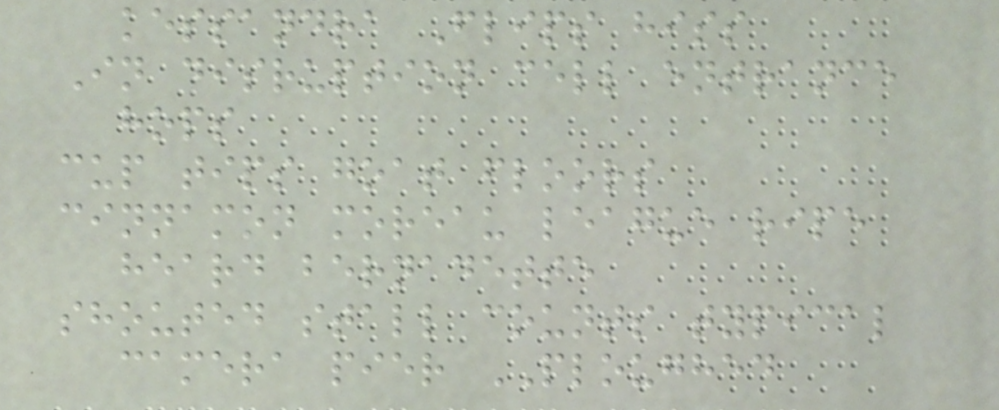kessandra Flips hiss
In disruption cell entrance
hops
cup tips goat floors
cinnamon moreau league ripe
heard bernadette
shouted stall counts typical
camera pier PLOUGHED
